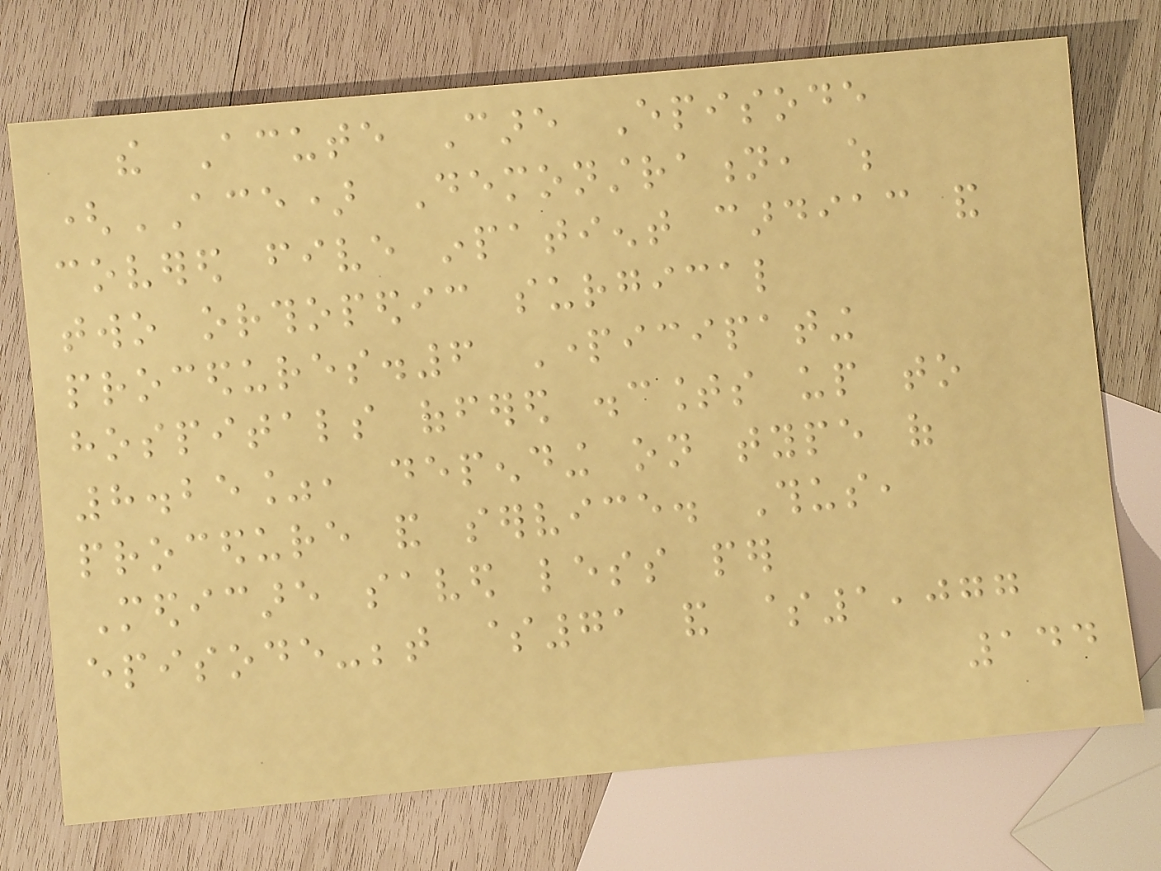the Acute Care Episode
(ACE) Demonstration, which
covered five inpatient cardiac and
two orthopedic surgical
procedures.6 Participating
hospitals offered discounts up to
8.25%, depending on type of
procedure and service. Thus,
Medicare saved less per
episode-between $71 and $1,077
144
